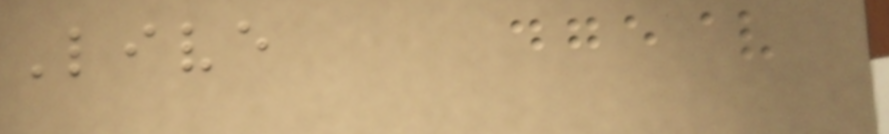Live
